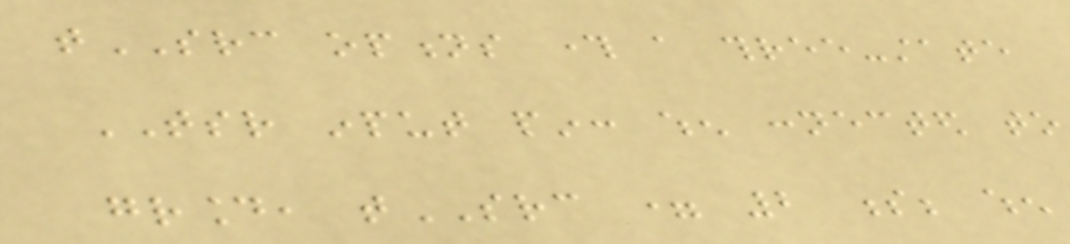tSRC options through a three-state
TSR input pin: when connected to
ground, tSRC = 2 s; when
